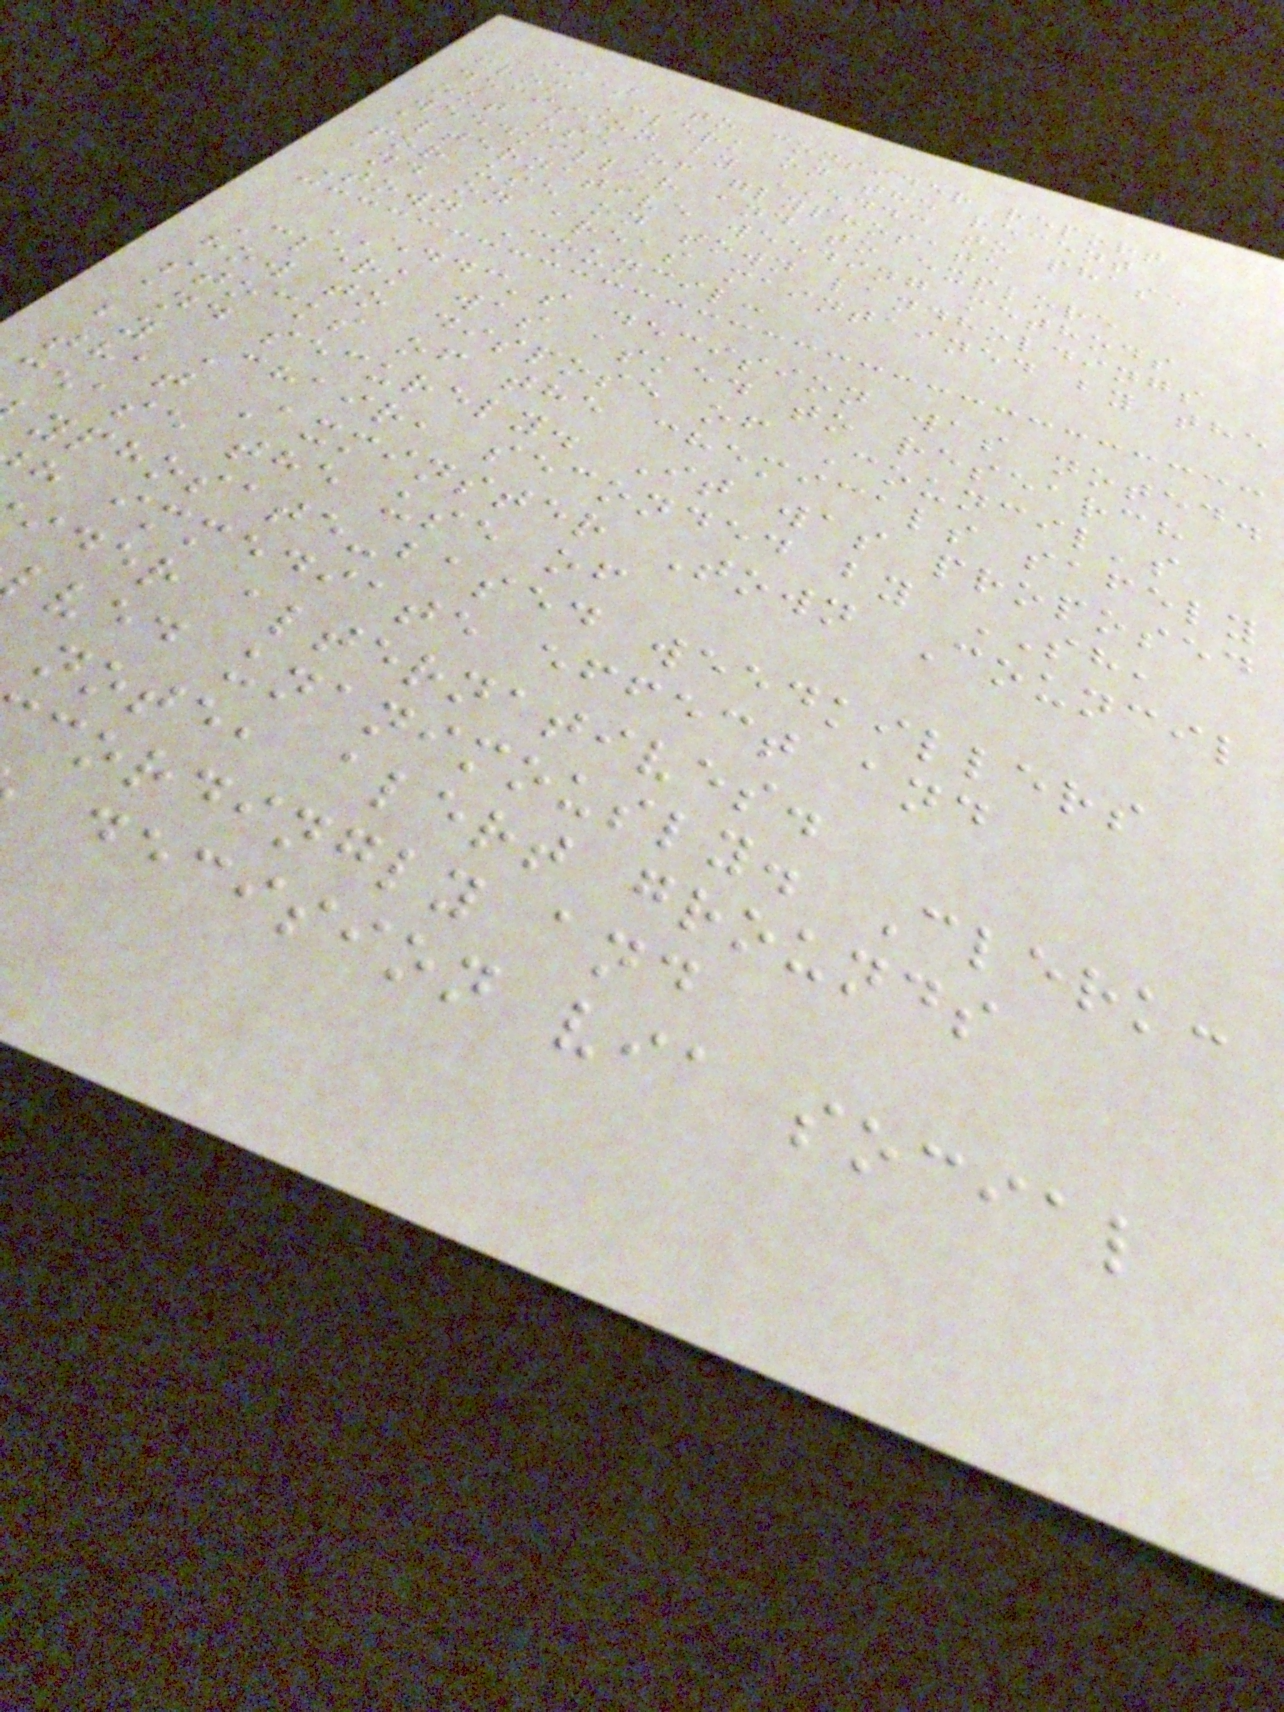ii) To consider report
from Clerk on the recent
decision by EDDC to phase
out use of glyphosate
weedkiller and to explore
alternative weeding methods
for use on town landholdings
and on areas maintained by the
Town Council:
EDDC's decision was noted.
Clerk was asked to research
how to dispose of Council's
stocks of the chemicals safely
and securely. It was proposed
by Chair, seconded by SH,
that Axminster Town Council
ease the use of
yphosate-based weedkillers
h immediate effect and
ider alternatives.
ved unanimously. Clerk:
note, alert grounds
cordingly and
decision via social
